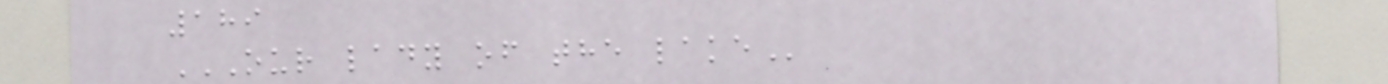189
OUR LADY OF THE LAKE
